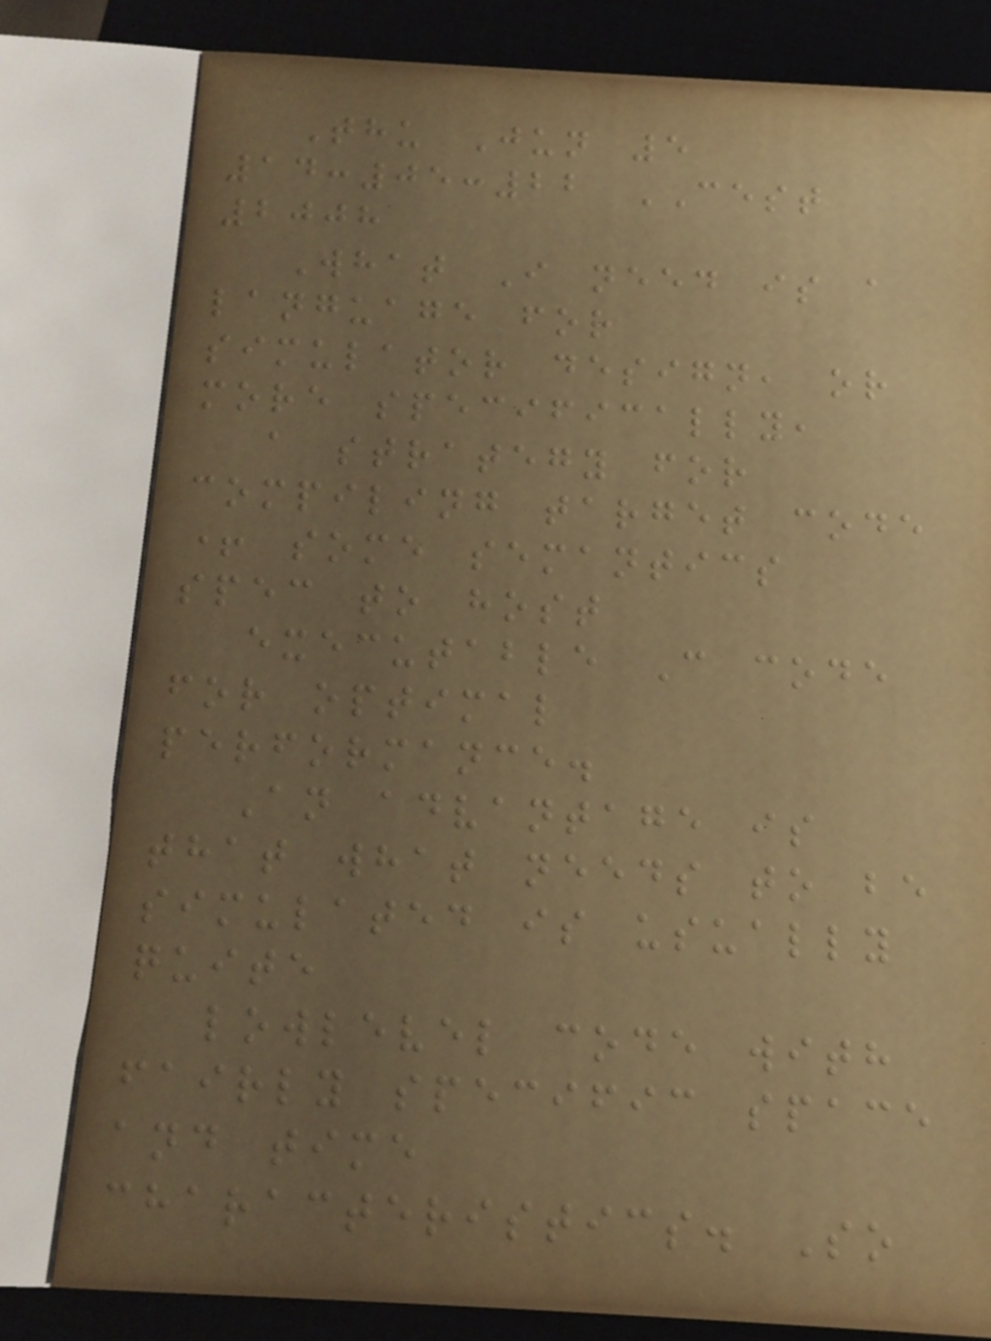Thu Jun 5
14:05:22 CEST
2008
What I need is a
language for
simulator design, or
more specifically,
a strategy for
compiling target code
+ some semantics
spec to host
executable C code
for optimal
performance.
An advantage is
that what needs to be
simulated is usually
quite
lowlevel code with
fairly specific space
and time
characteristics. So
